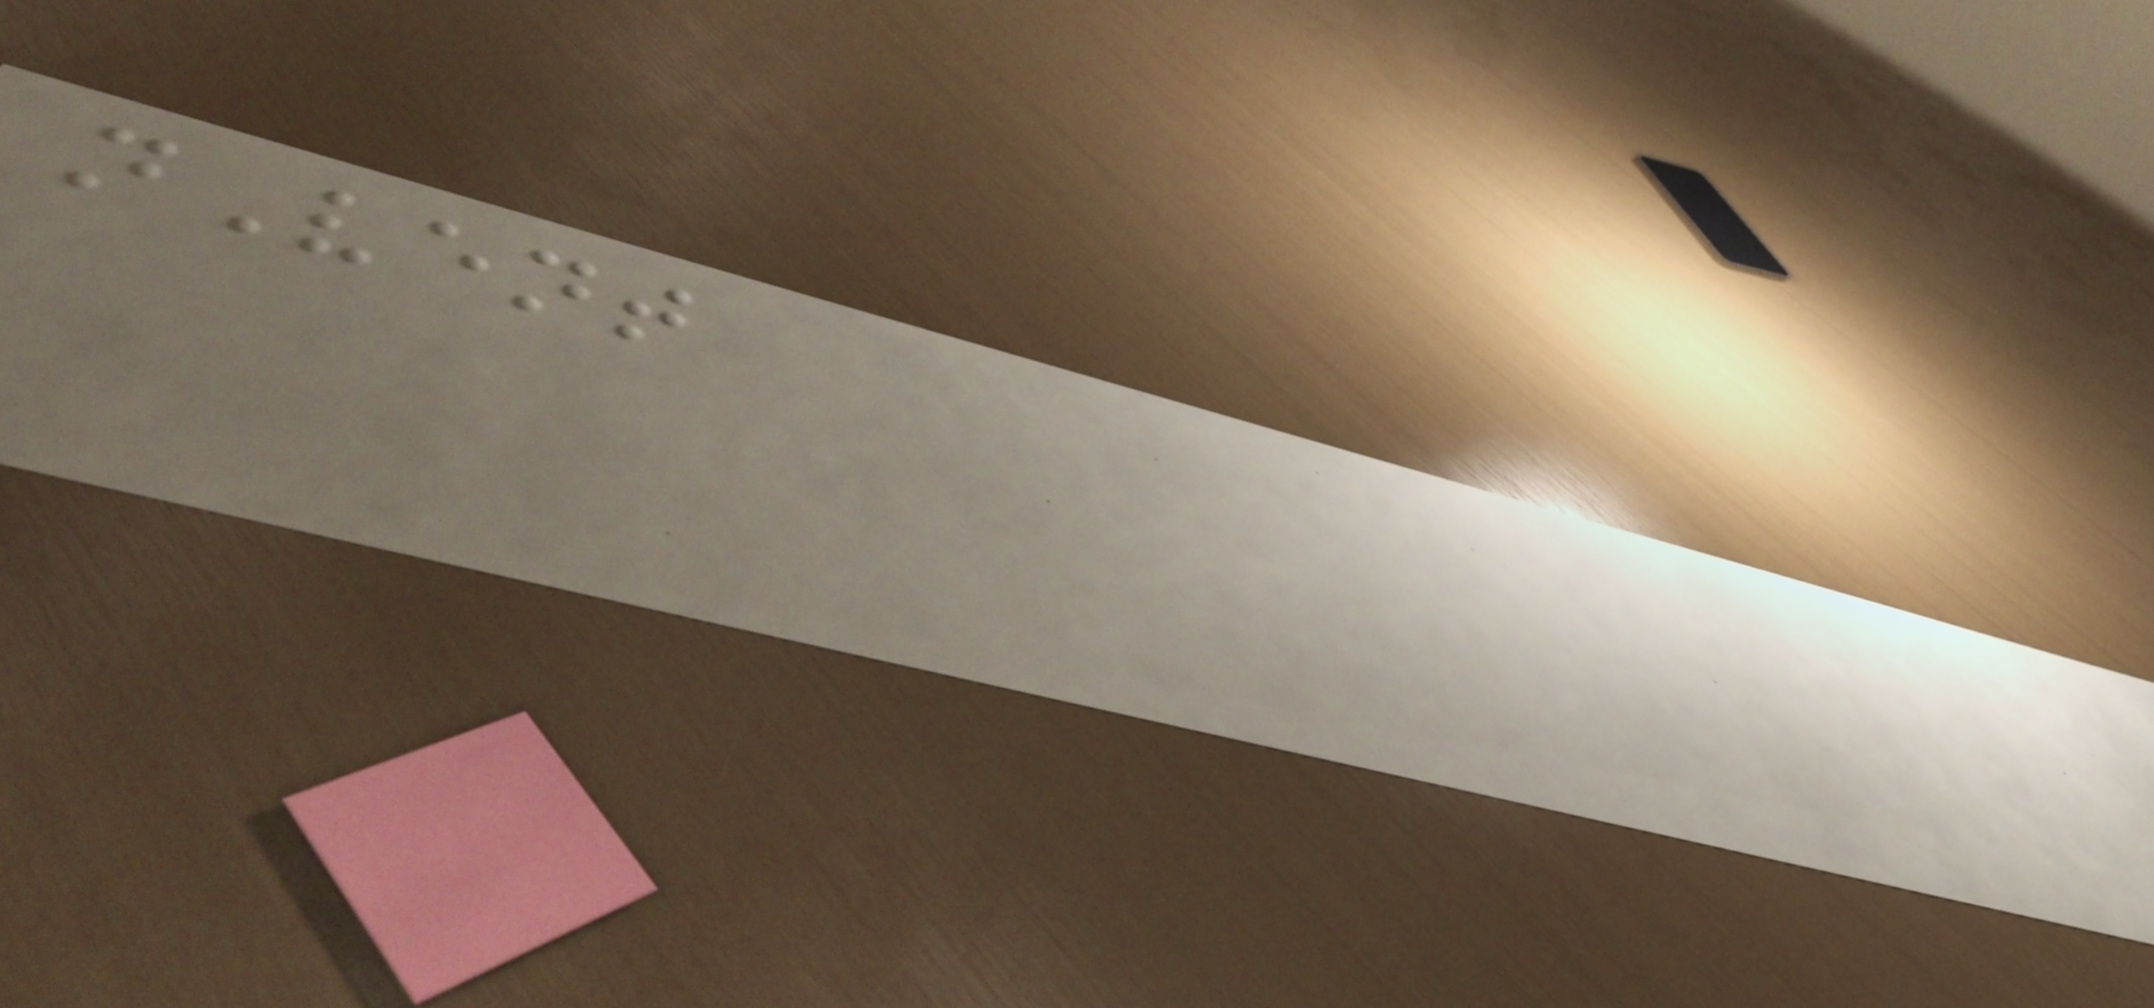nVent
